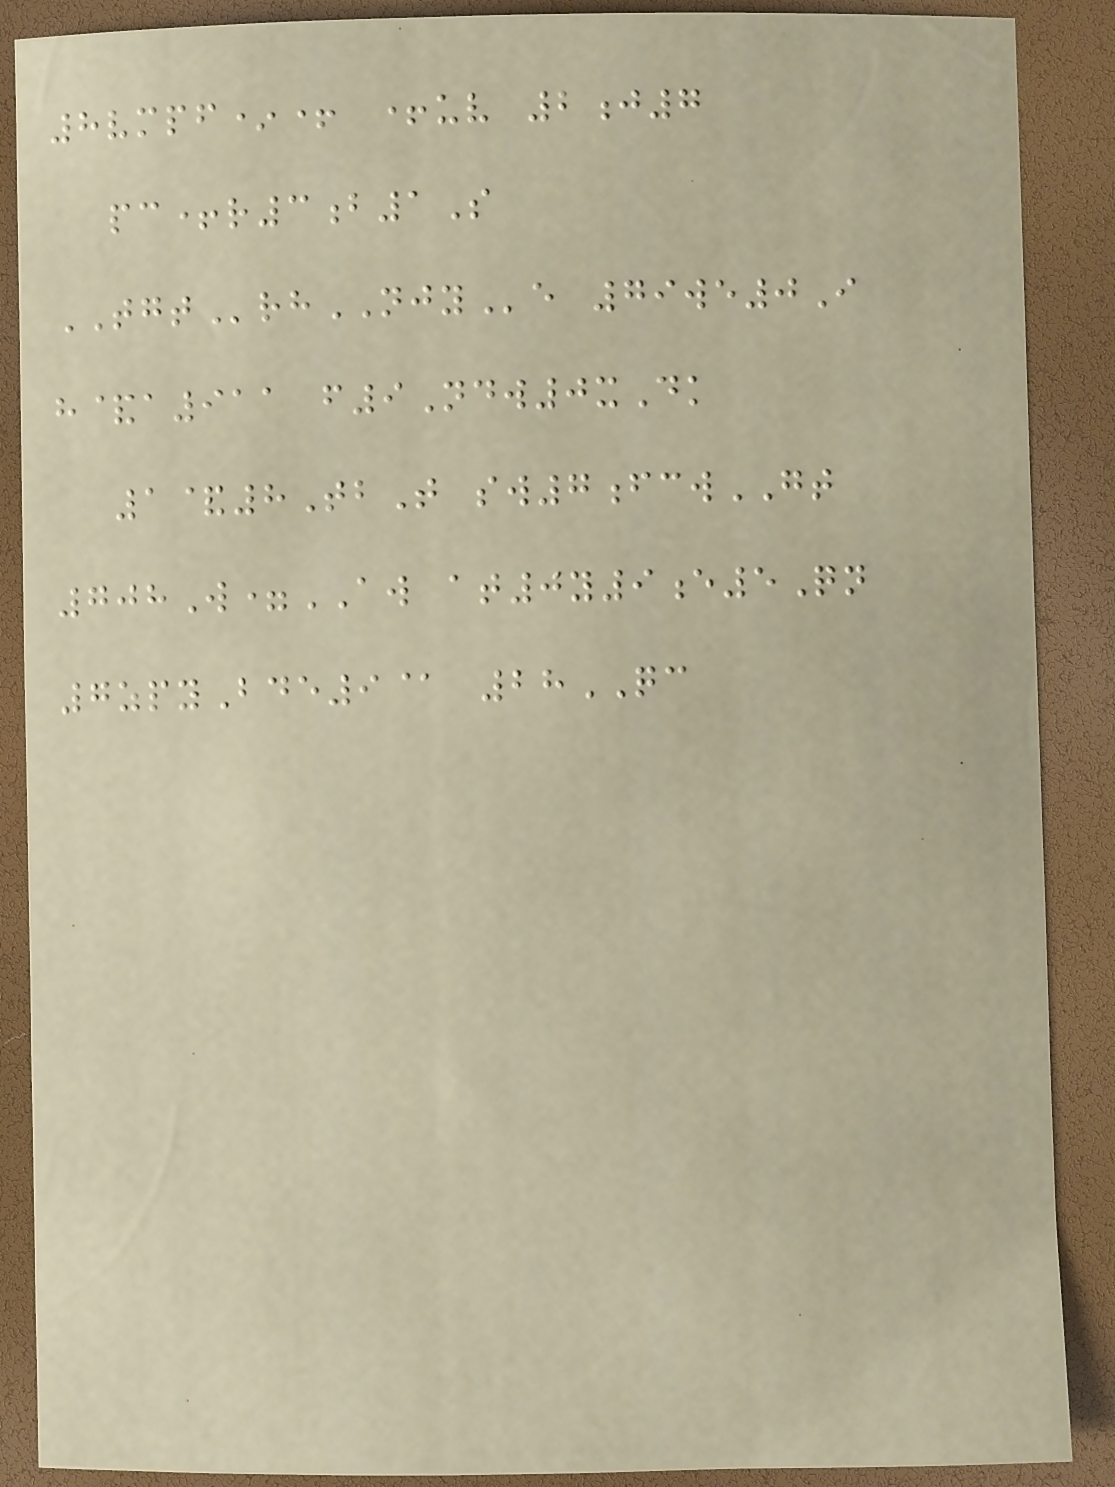8vmpf*+ +uv 2j7
pc+r3b1S
TGTrhNJYe 79we0I
h&a911 f9Ndw0xDk
1&8TbT sw7fcwGT
708W=AW at0y9e5Qn
7zpyBde9@ 28QC
